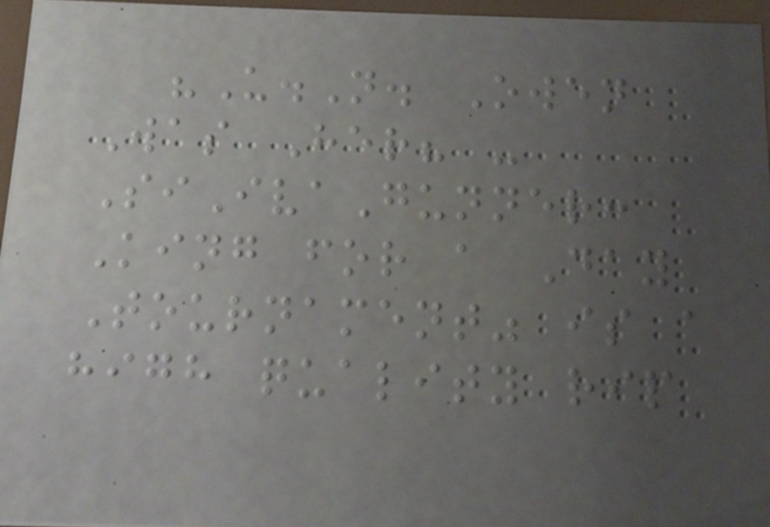"U.N. Owen
Was Her? -
SiIvaGunner:
King for a Day
Tournament" is a
high quality rip
